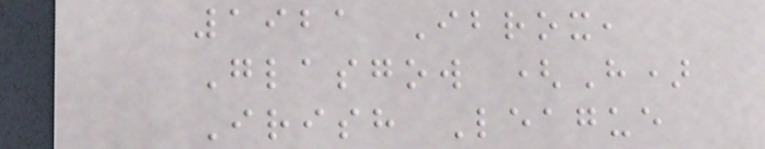1921 Ibrox,
Glasgow (H)
Irish League
